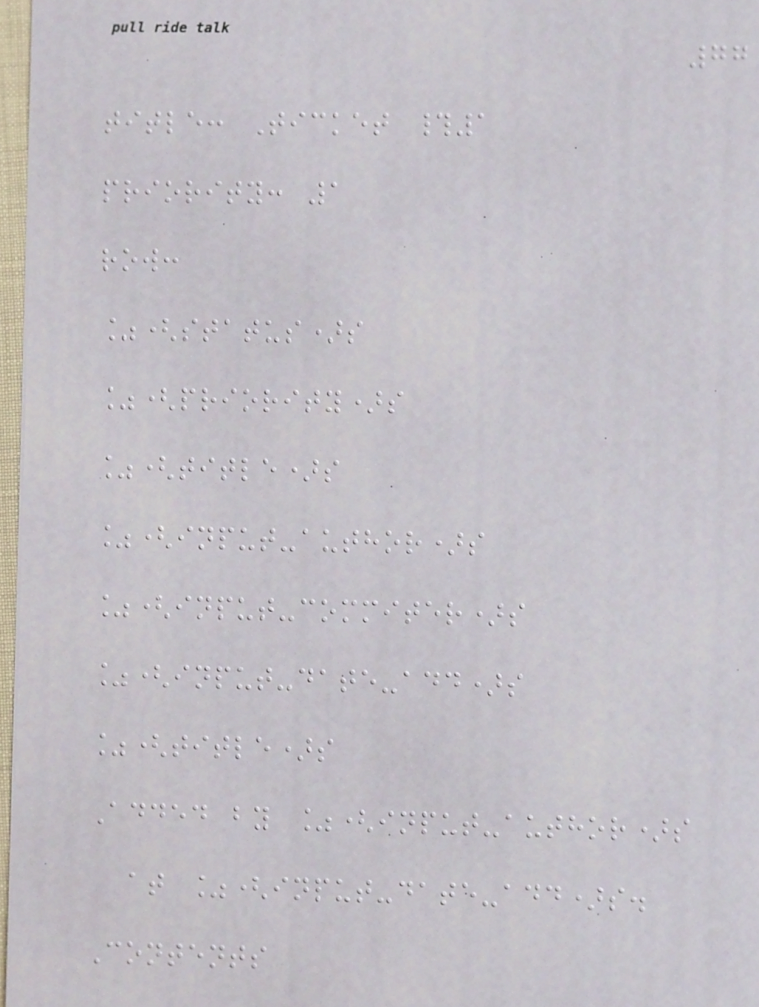77
title: Ticket #1
priority: 1
row:
%(status)s
%(priority)s
%(title)s
%(input-author)s
%(input-commiter)s
%(input-date-add)s
%(title)s
Added by %(input-author)s
at %(input-date-add)s.
Contents
